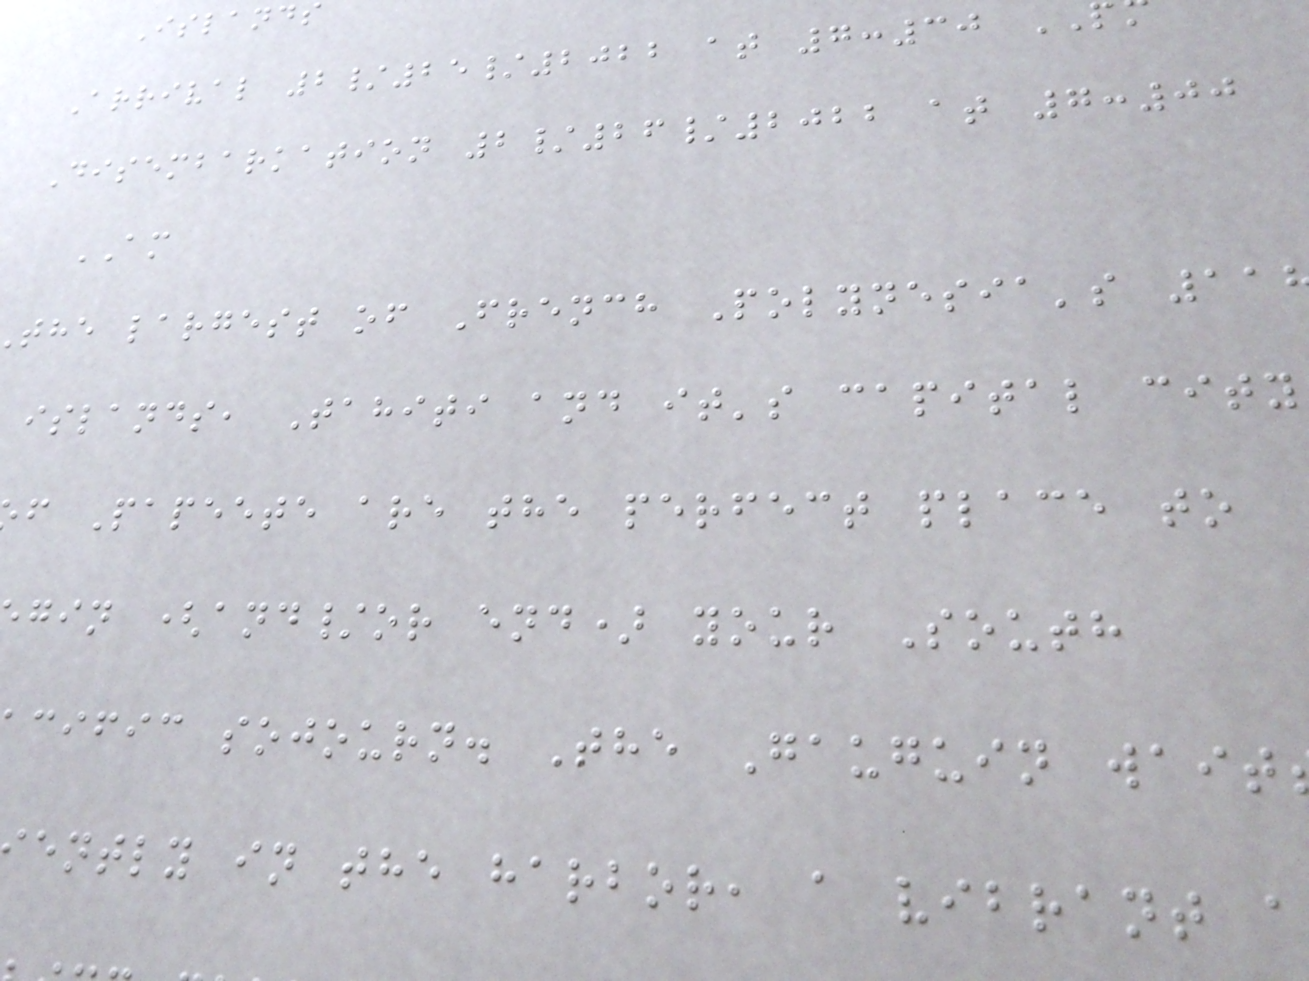Islands
Arrival 2/25/2022 at 7:30
Disembarkation 2/26/2022 at 7:00
AM
the largest of French Polynesia's 11
islands, Tahiti and it's capital city
f Papeete are the perfect place to
gin (and/or end) your South
cific sojourn. The Gauguin wait
ently in the harbor, a vibrant a
